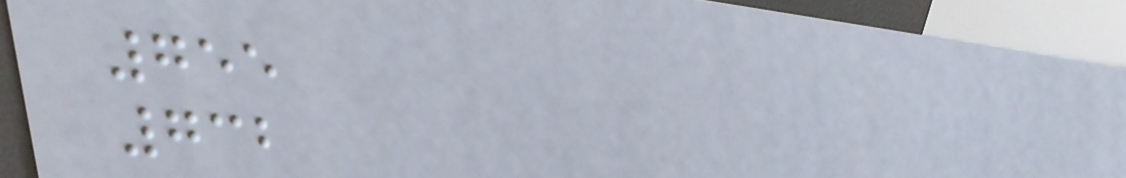755
732
